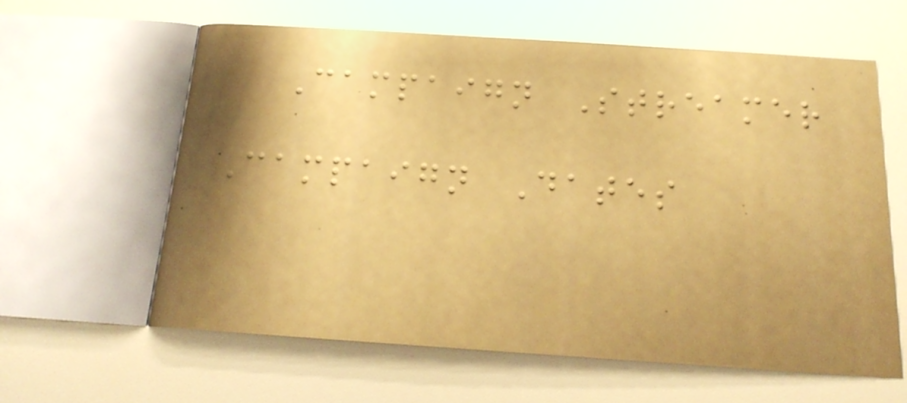Campaign Streamer
Campaign Dates
